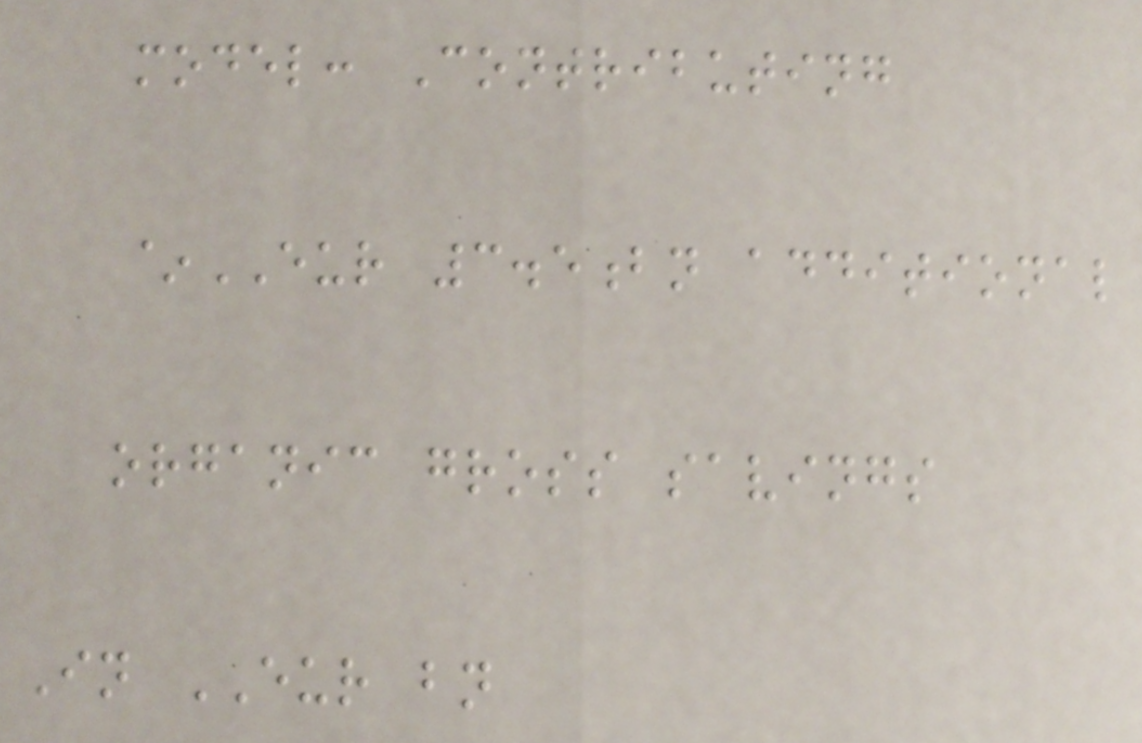model: Contributing
~EUR 3.5bn additional
organic gross savings
In EUR bn
